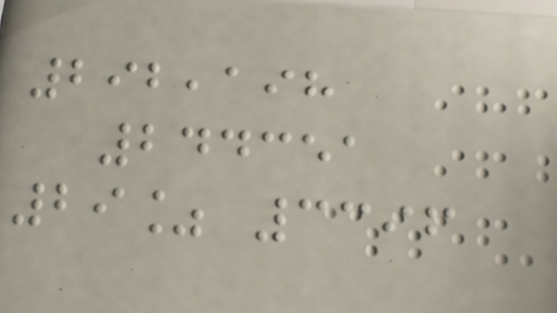292,198
244351
29% 3396
